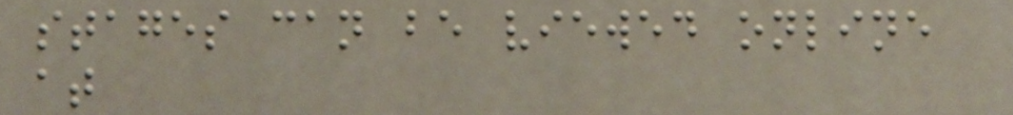stages can be viewed online
at
